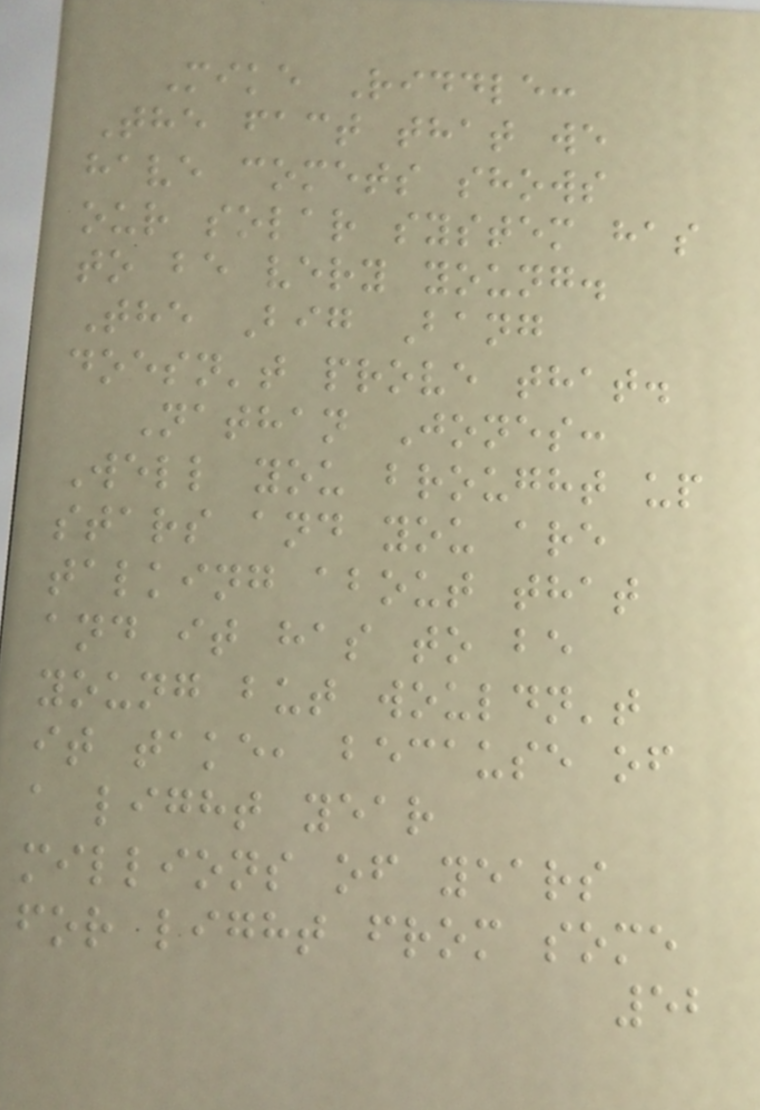Mike Riddle:
The fact that we
have comets shows
our solar system has
to be very young.
The Big Bang
doesn't prove that.
Nathan Jones:
Well you brought up
stars and you are
talking about that
and it has to be
young but wouldn't
it take, because of
a light year
millions of years
for light from some
52
